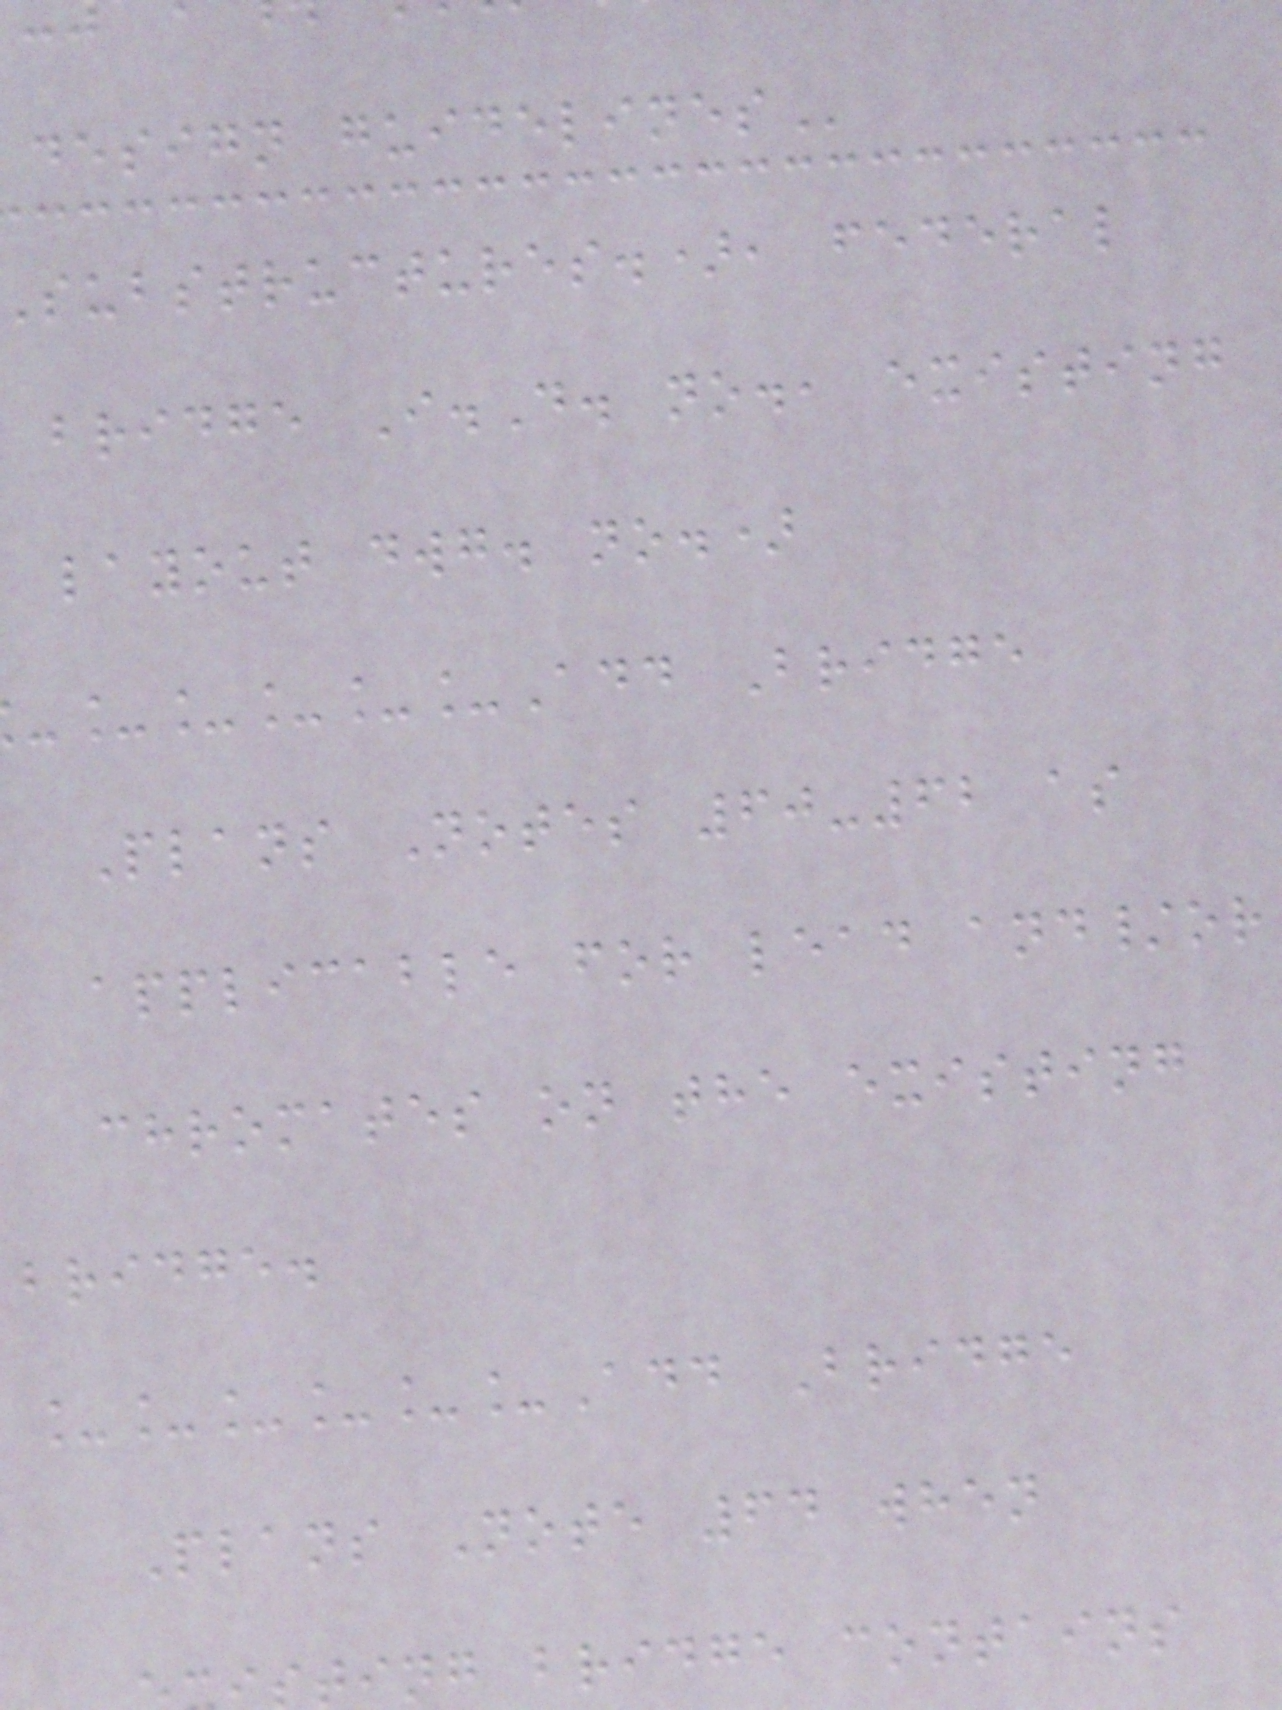design
substructures.), federal
bridge I.D. no., existing
layout dwg. no.)
_____Add Bridge
Plans Notes 60-62 as
applicable for lead and/or
chromates on the existing
bridge.
______Add Bridge
Plans Note 64 when
ting bridge contains
